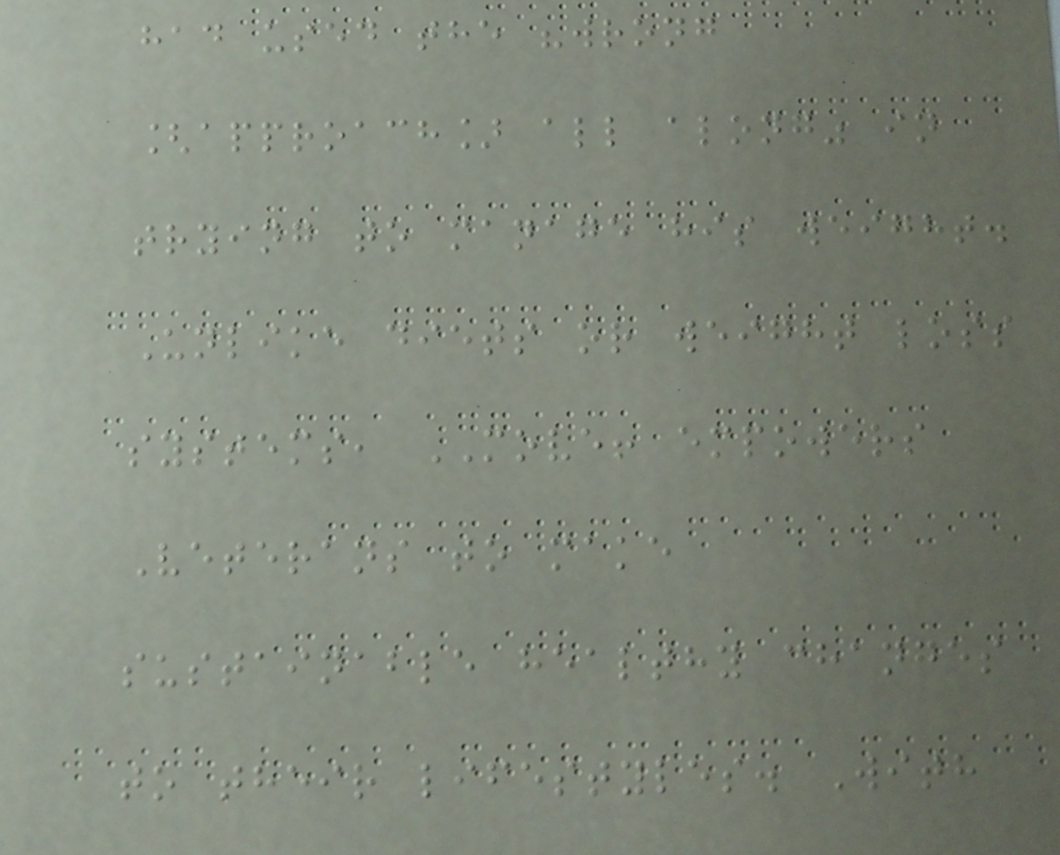had used the "wrong
[approach] all along" in
trying to manage his weight.
Unlike diets or weight loss
systems, MOVE! empowers
Veterans to make
sustainable healthy changes
to their lifestyles. With
